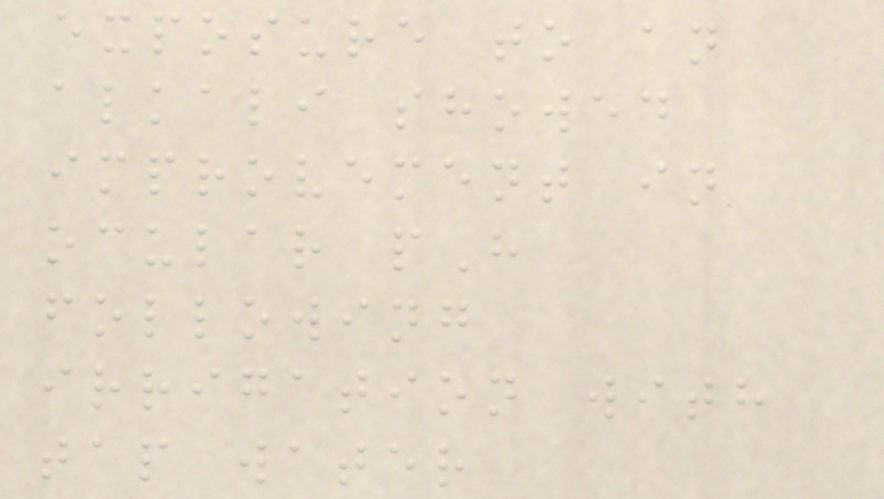exposure to an
alkali showed
improvement in
ocular pH
following
irrigation with
tap water
